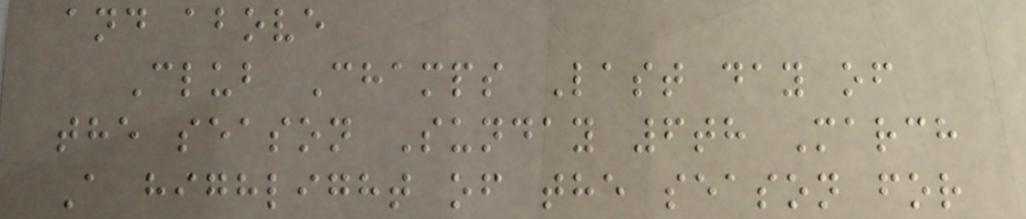and above
Club Champs Last day of
the season Sunday 6th March
A highlight of the season for
